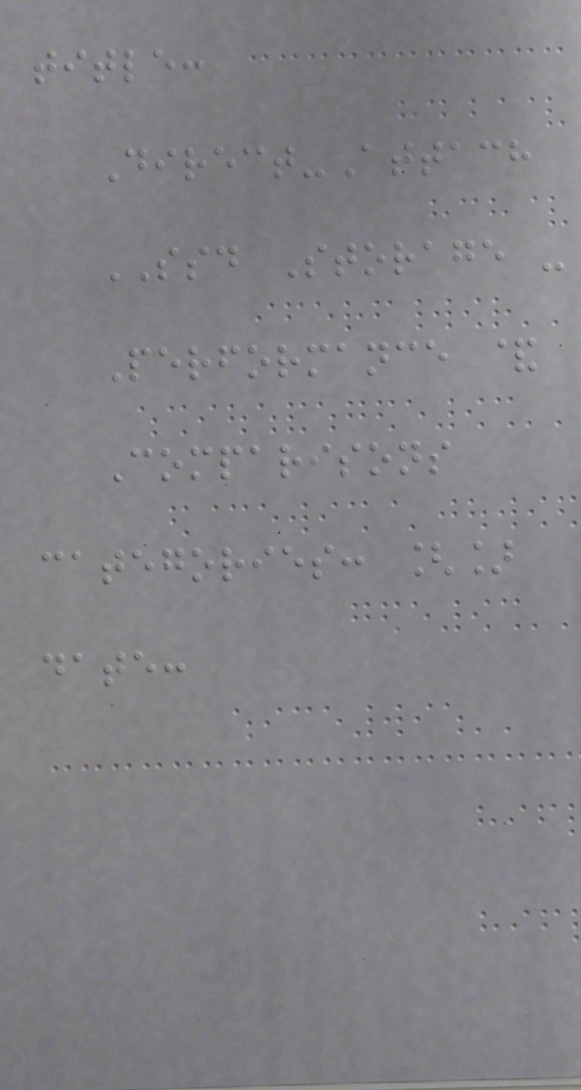title:
Direct-Attach
SSD Storage -
Performance &
Comparisons
categories: []
date:
